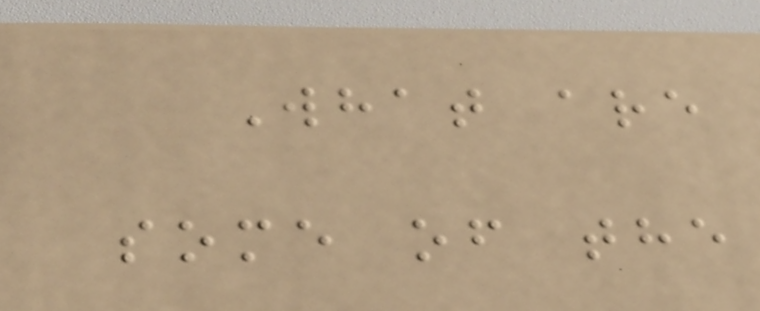What are
some of the
